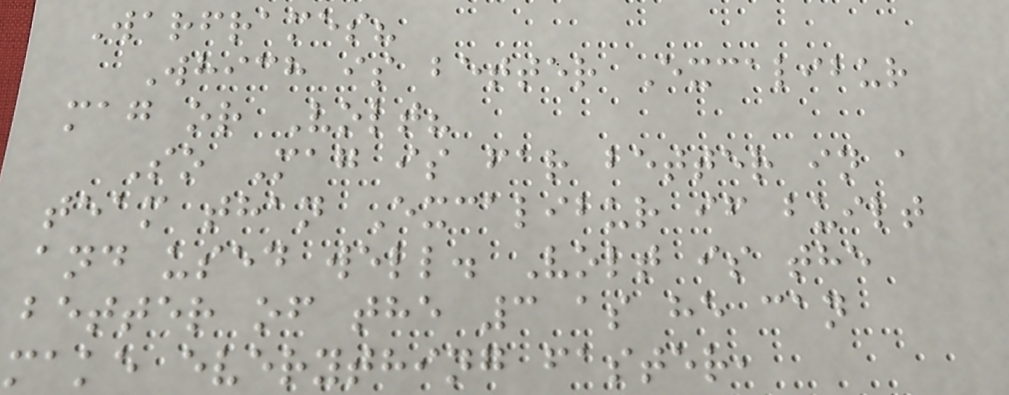Warframes?
Which is better Excalibur
mag or Volt?
So Mag is far better in a
team than Excalibur if built
and used well. Volt is the
better of the 3 as he can
make everything faster,
